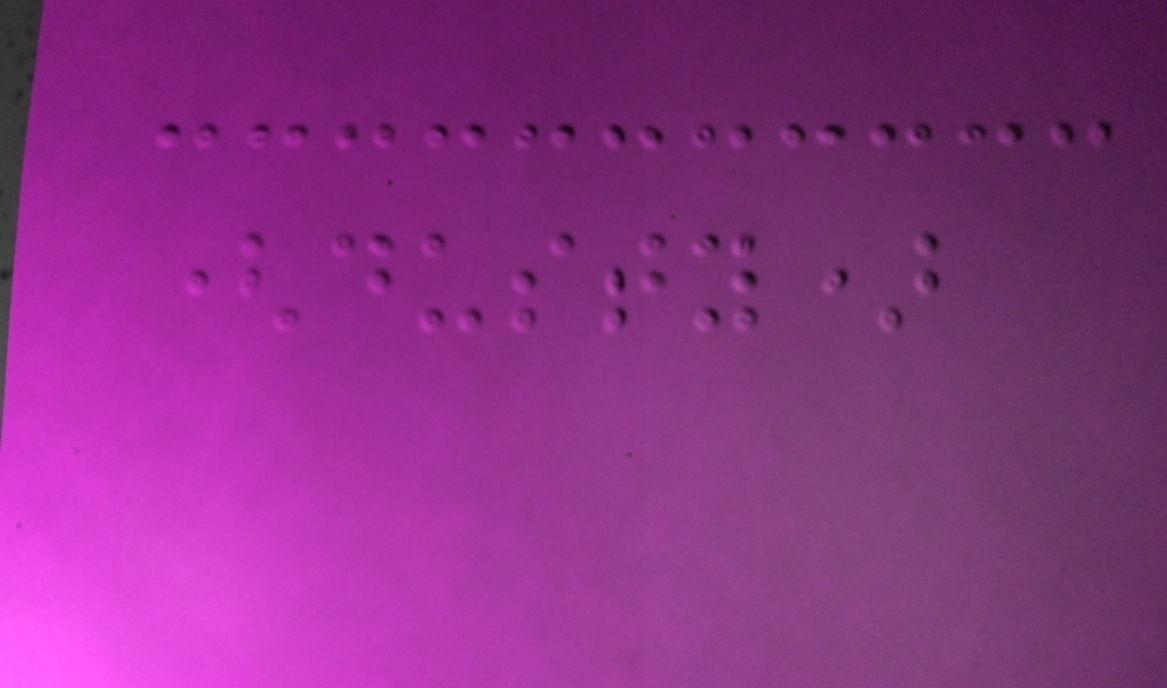(dusty)
